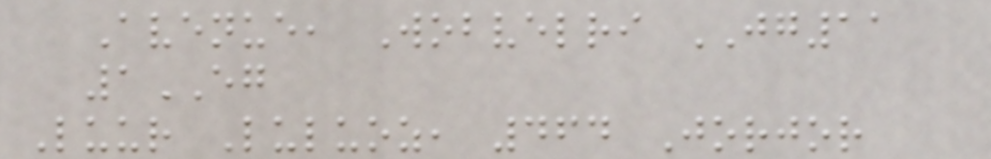Avenue, Wobvelri JG11
1EG
Luur Luluoz, 464 Jorjor
